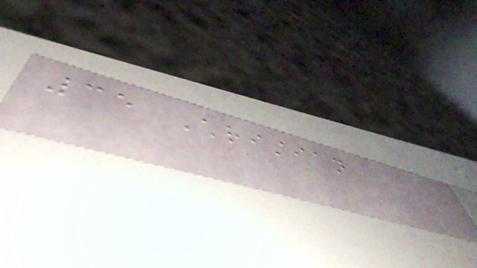35 Christian
